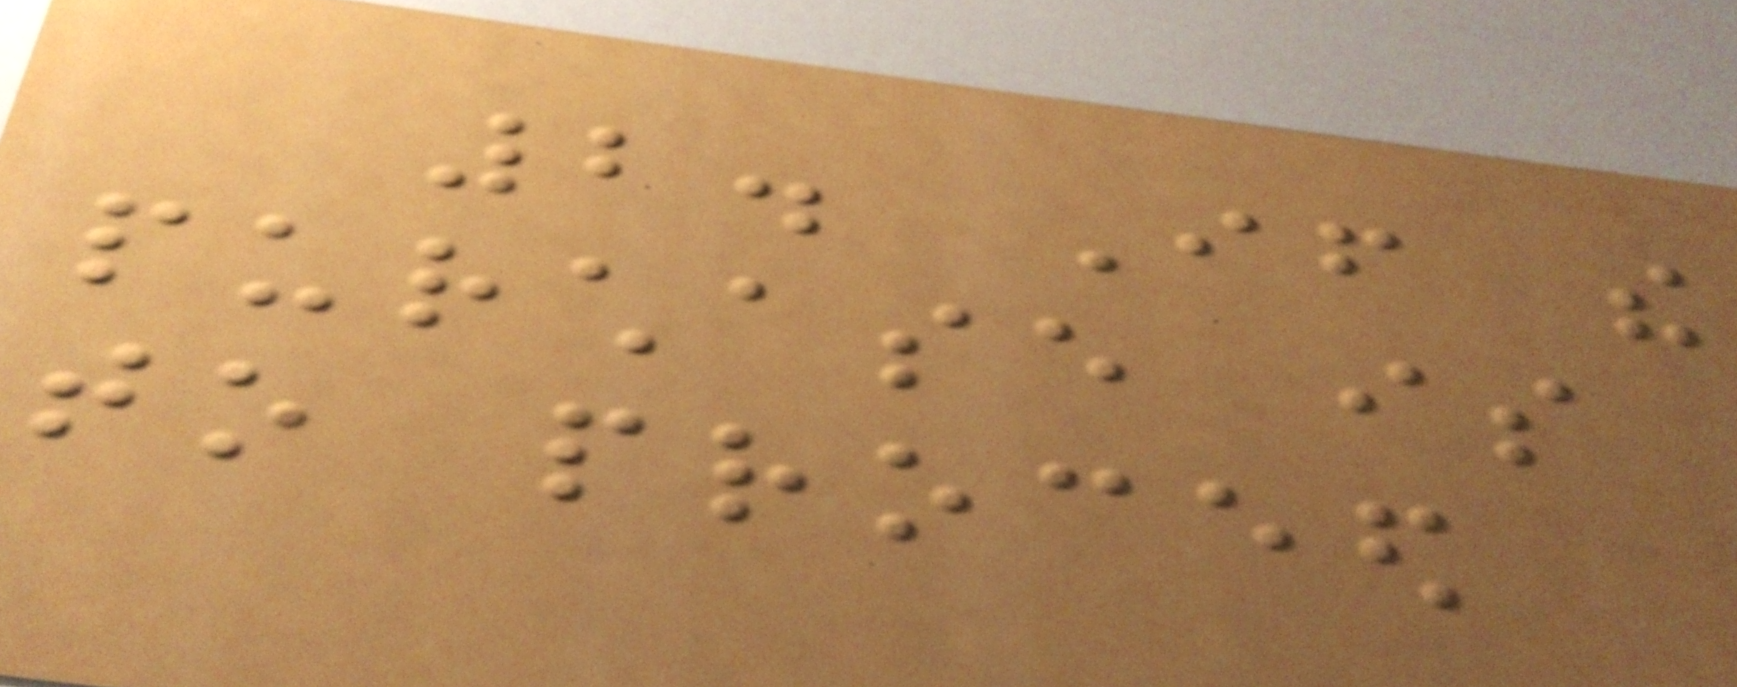2. If the
purchase is
to proceed
